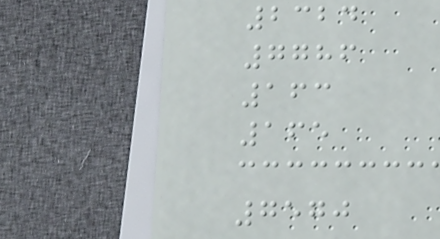2324
7786
163
165
7570
